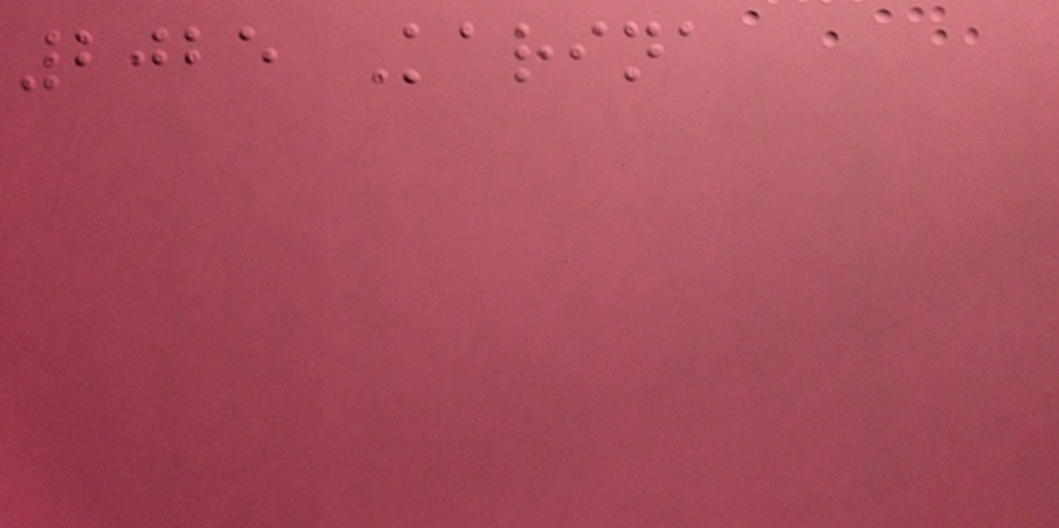2025 Karina
